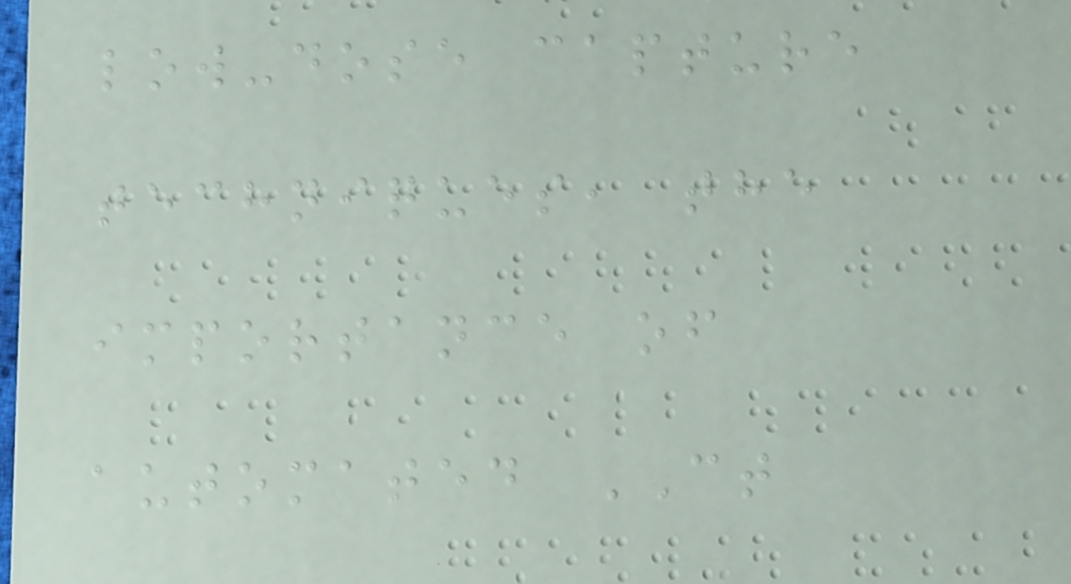low-dose capture
techniques, the
importance of
automated CT
